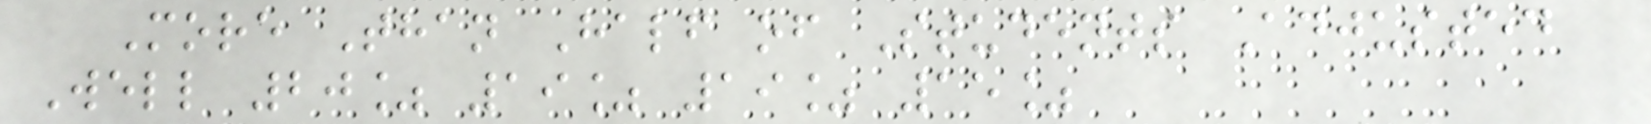More Than Half of Students Adjusted
Well 20% 19% 19% 15%
